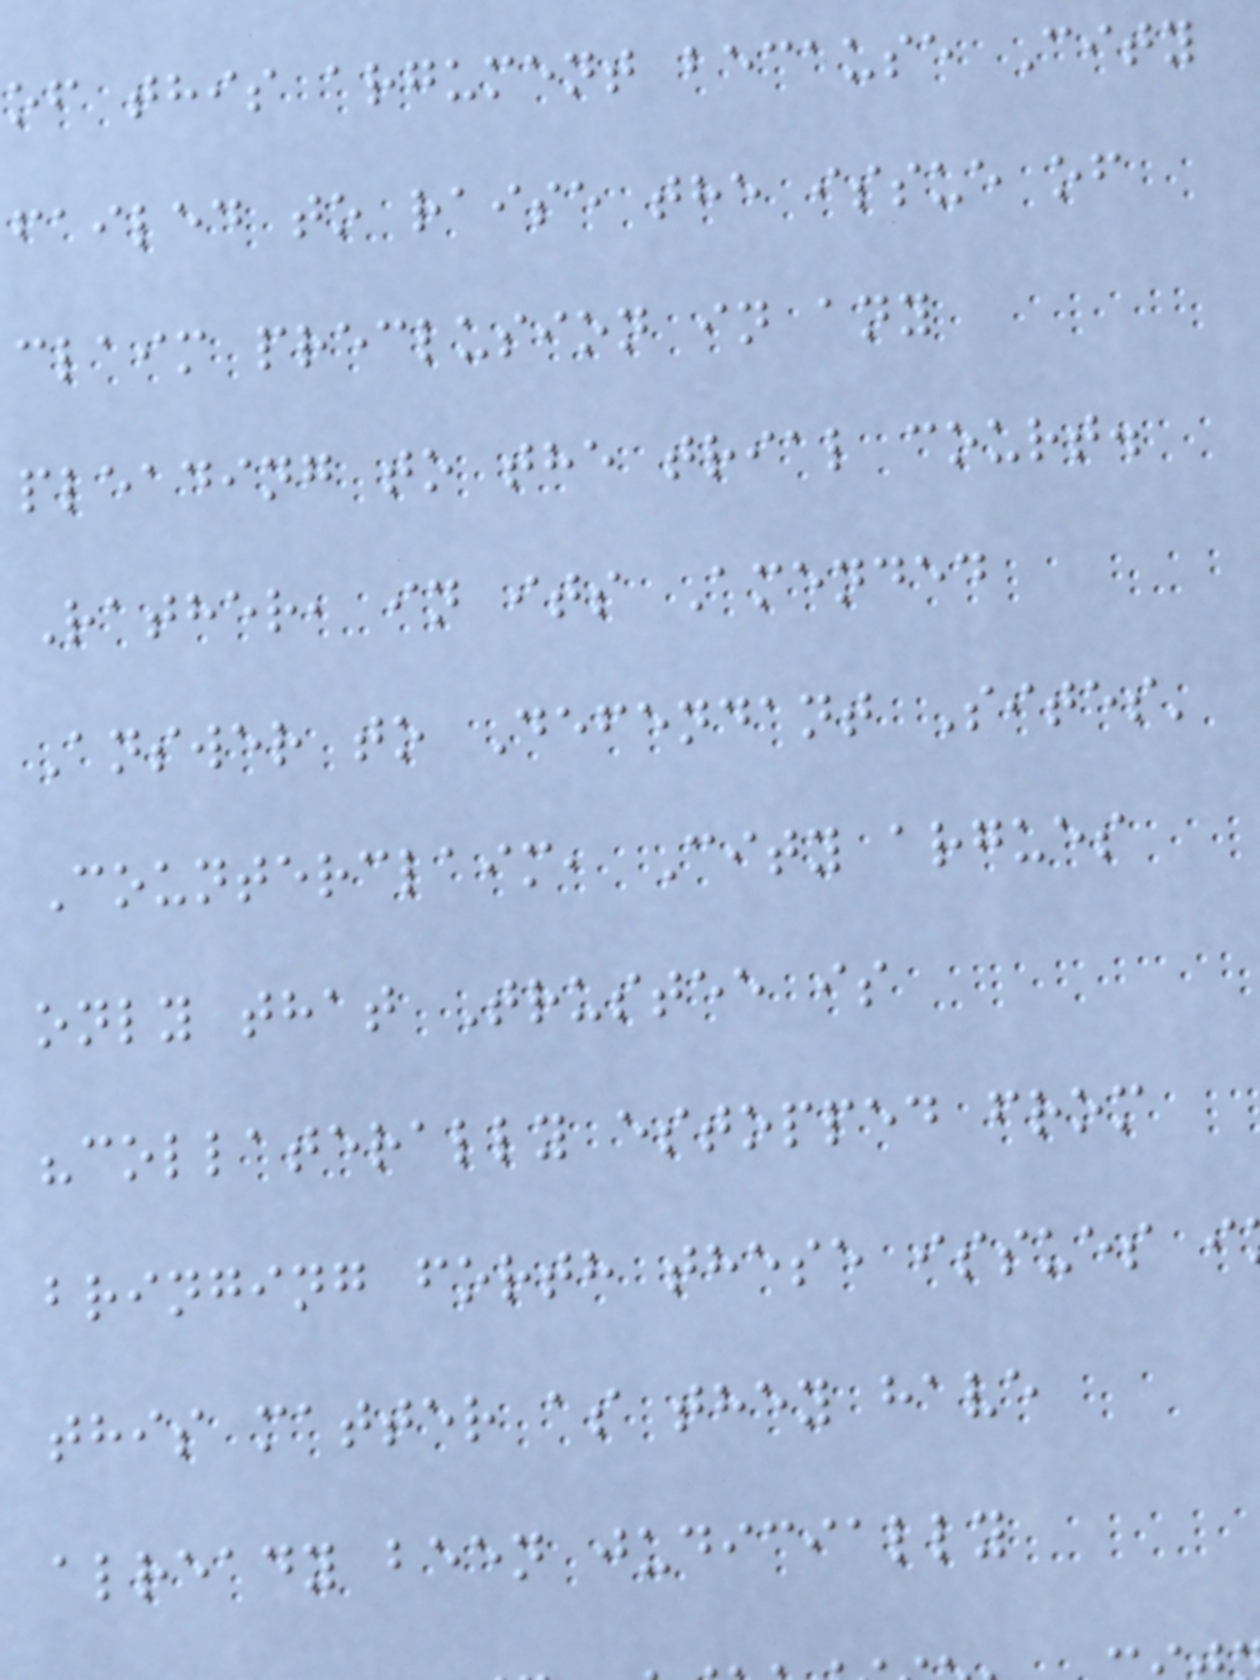of this argument because City
failed to raise the issue of
claim preclusion in any
pleading to the trial court.
Rather, in its Amended
Answer to Defendant Sites'
Counterclaim, City argues
only that Trustee is
"collaterally estopped from
bringing forth these issues i
this matter as they have
already been judicially
